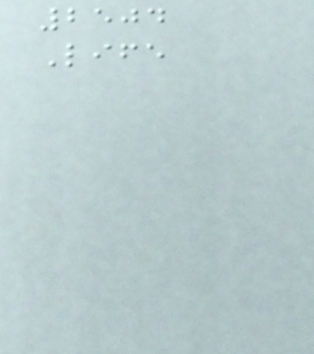2504
Life
